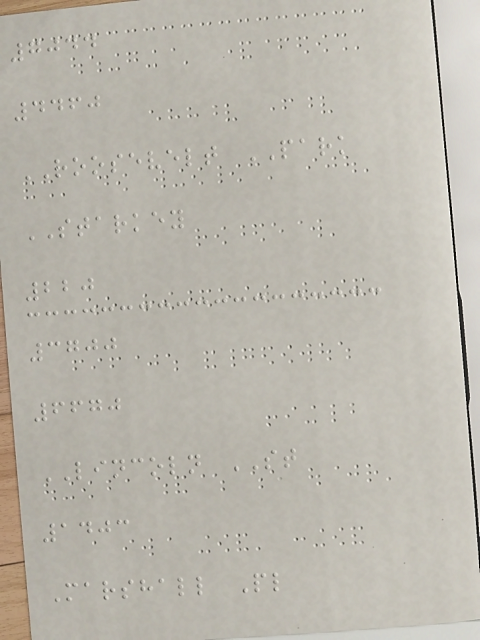7044
4460
ROOSEVELT PARK
STARKEY
220
3700
6670
LINCOLN ST
1403
Marshall Pl
